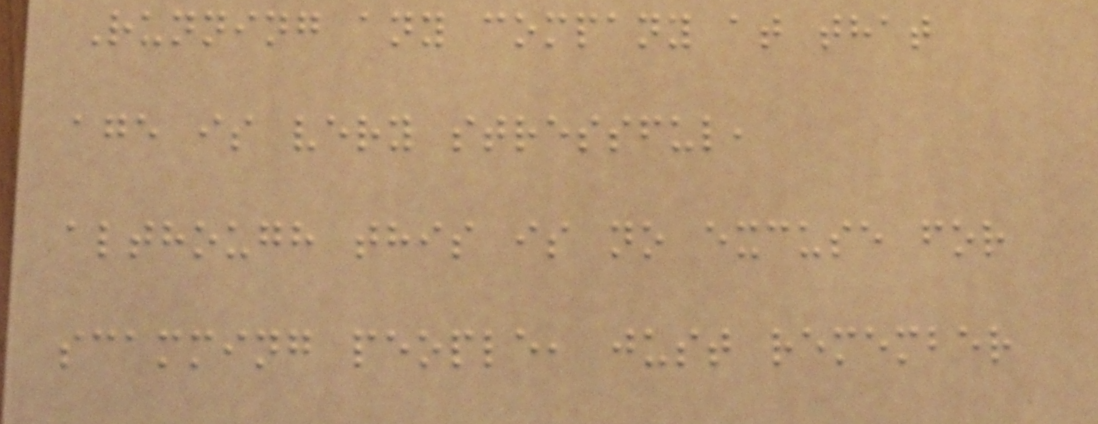Running any company at that
age is very stressful,
although this is no excuse for
scamming people, just remember
